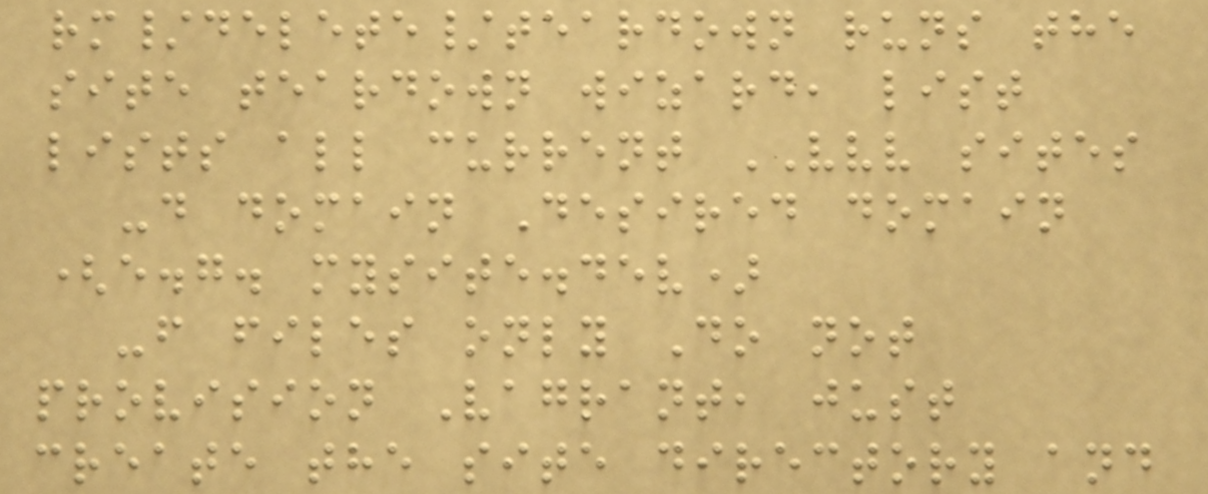rm/delete/teardown runs the
site teardown wizard, list
lists all current VVV sites
-d domain Desired domain
(e.g. mysite.dev)
-f files only Do not
provision Vagrant, just
create the site directory and
